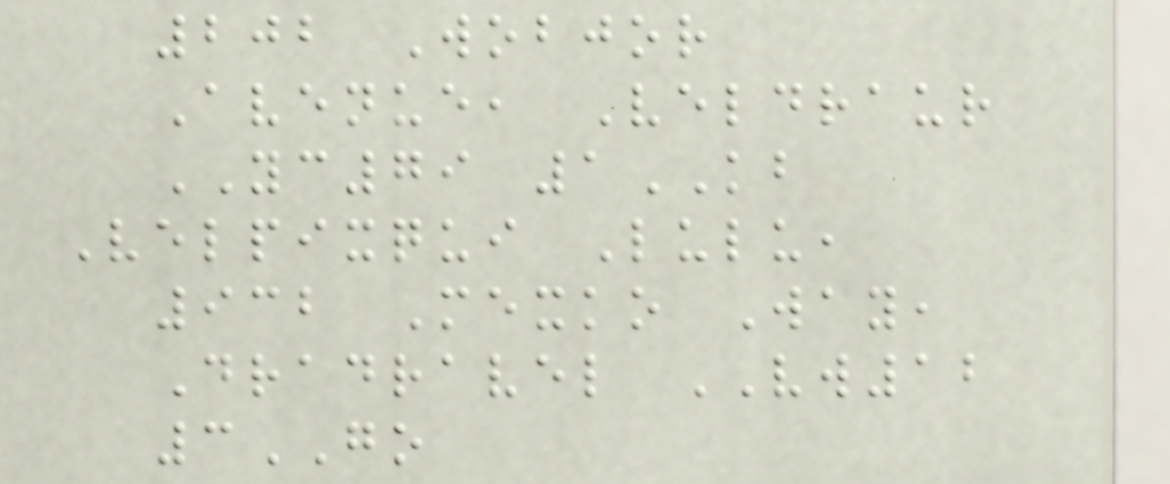202 Wobjor
Avenue, Veldraur
YC79 1KB
Velpixqui Lulu,
932 Mexko Way,
Dradravel VW12
3GO
